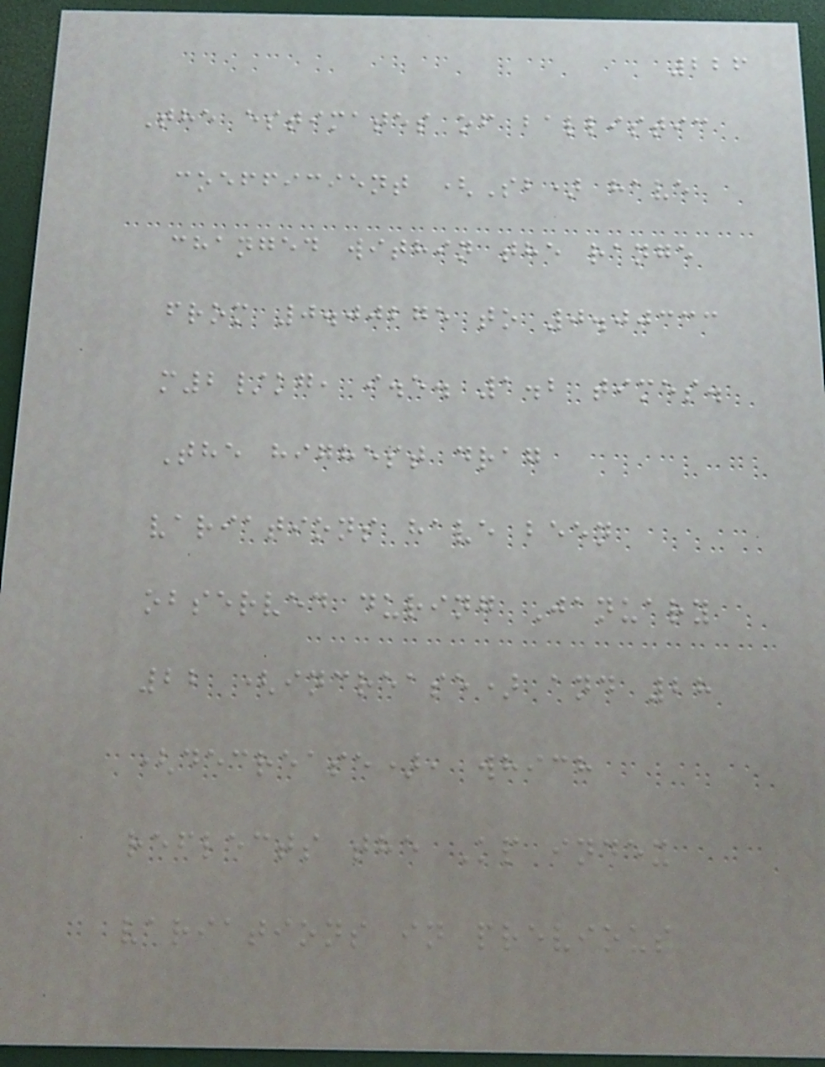226
The estimates of ballistic
coefficient (Sb) have
changed within the range
from 0.00275 to 0.00333
m2/kg, i.e. 1.2 times.
The highest drag
variations have been
observed during January
22 (increase) and 28
(decrease), which
reflects the Kp index
variations in previous
